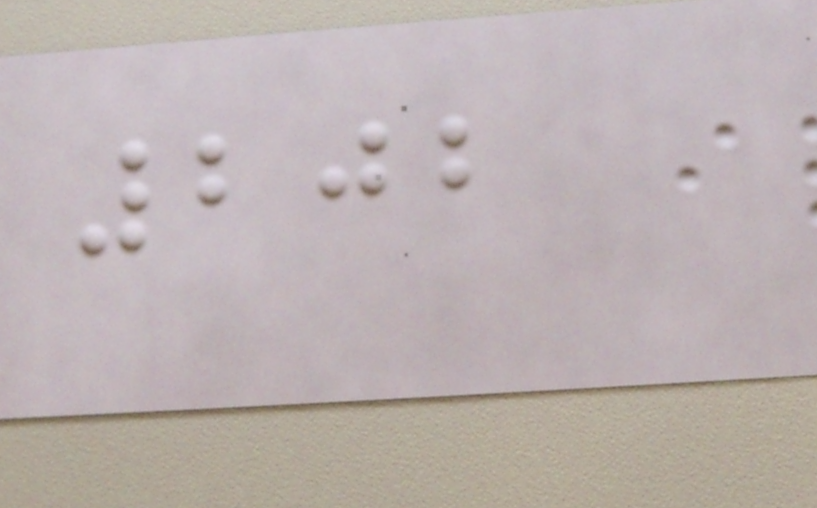202
